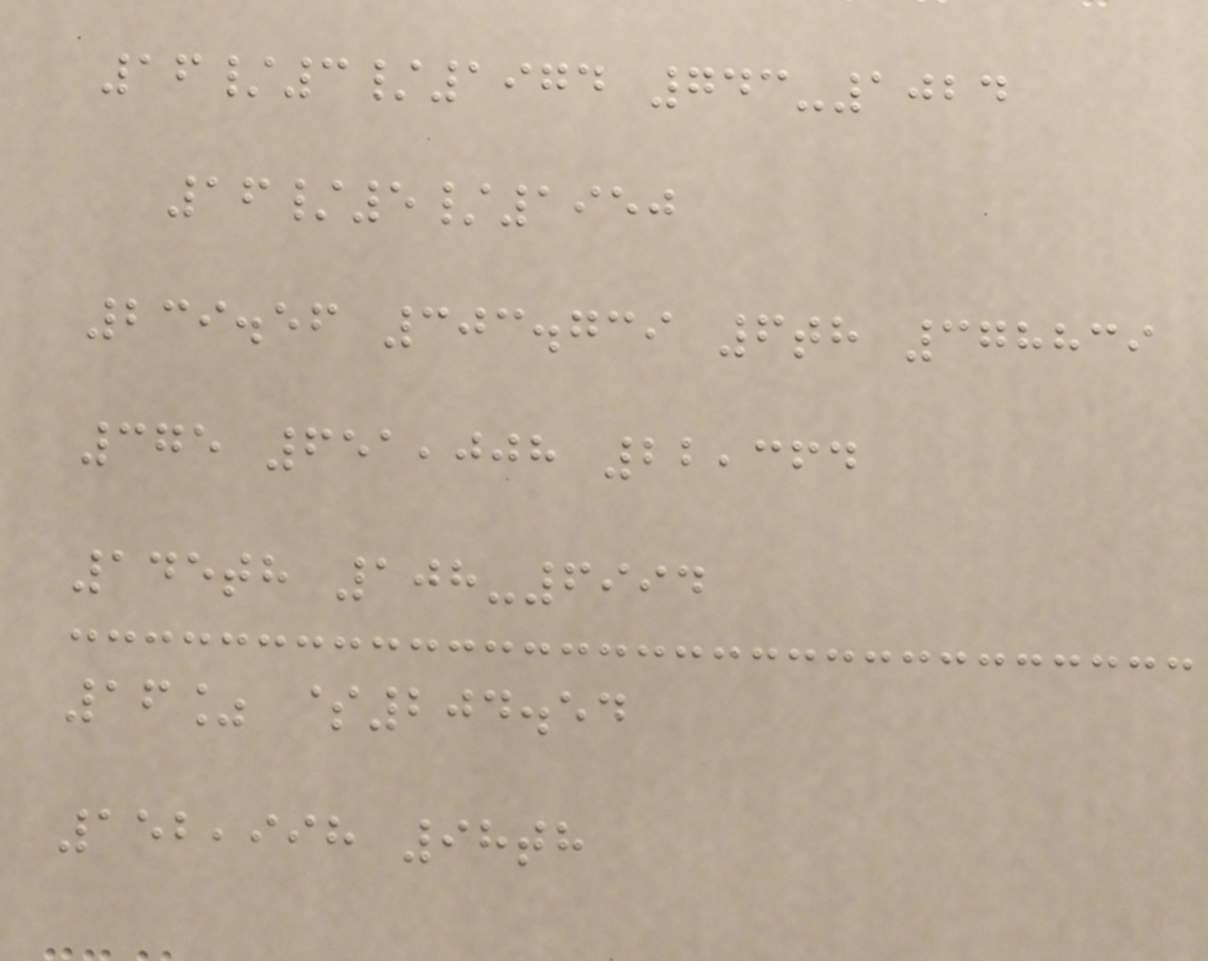16/3/1974 743-1024
16/5/1950
239.56 303.739 6th 378839
375 651,008 22,364
145th 108-6994
16% $204.54
152,998 98th
